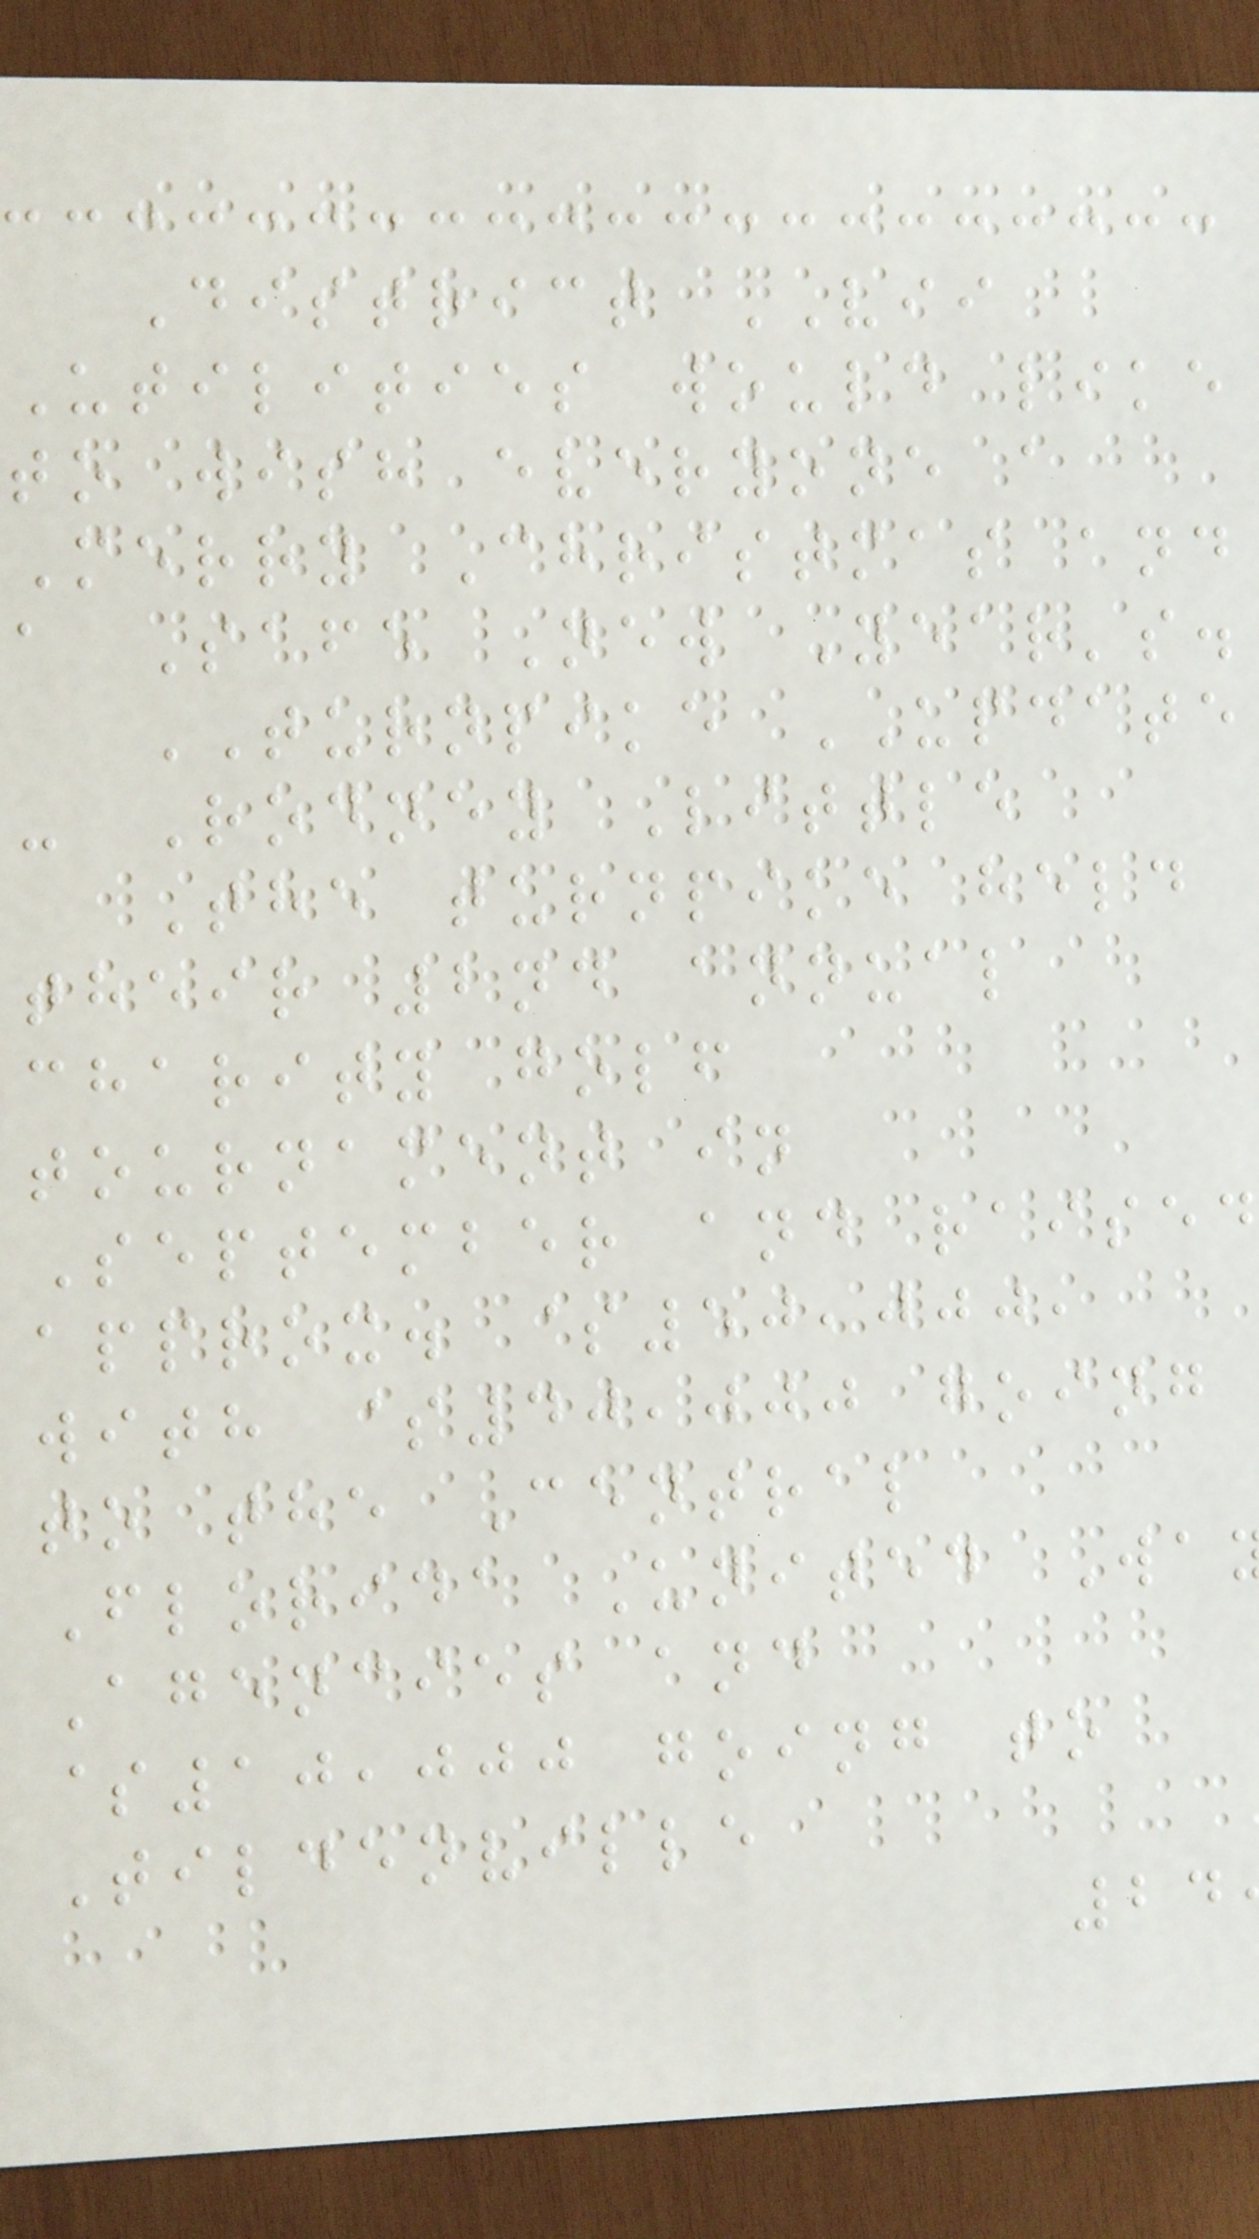District VII
Utilities would like
to wish everyone a
Merry Christmas and
a Safe New Year's.
TURNPIKE UPDATE
- Rodney Little
The turnpike held
their 2nd annual
charity golf
tournament in
September and raised
approx. $50,000,
with $40,000 going
to the Central
Florida United Wa
Agencies and
$10,000 going to
Tildenville
